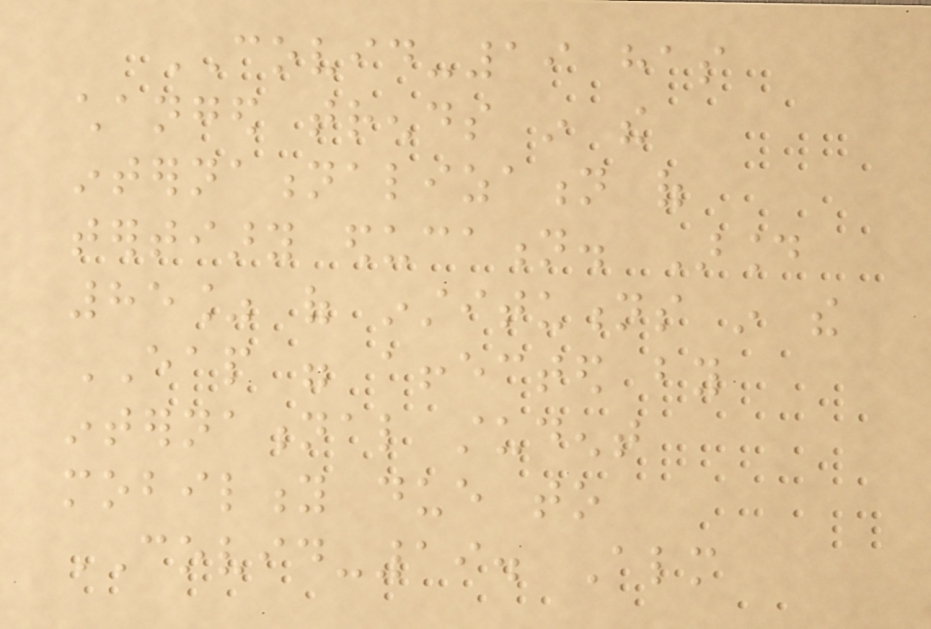COVID-19 has
changed trends in the
internationalization of
tertiary education. Around
85% of institutions in the
EAP were affected by
international student
mobility due to
COVID-19. Almost
